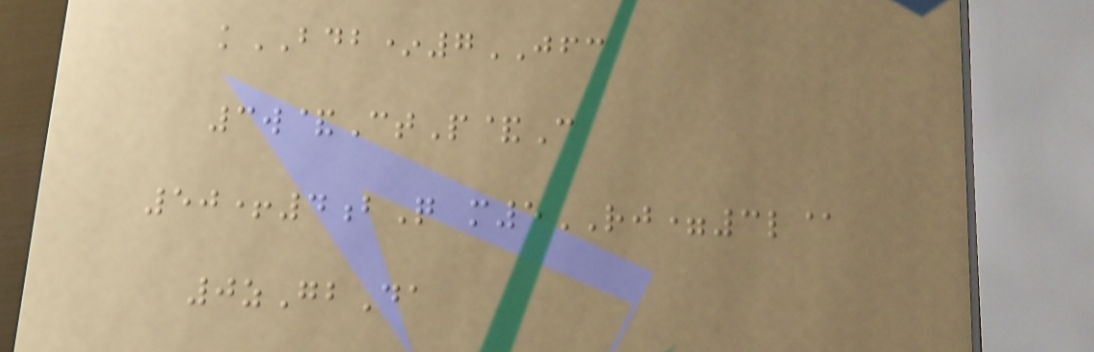kBDB*7JFC
3w&CtP&C
50+4bQ m5RJ=3l@
0zGbDa
